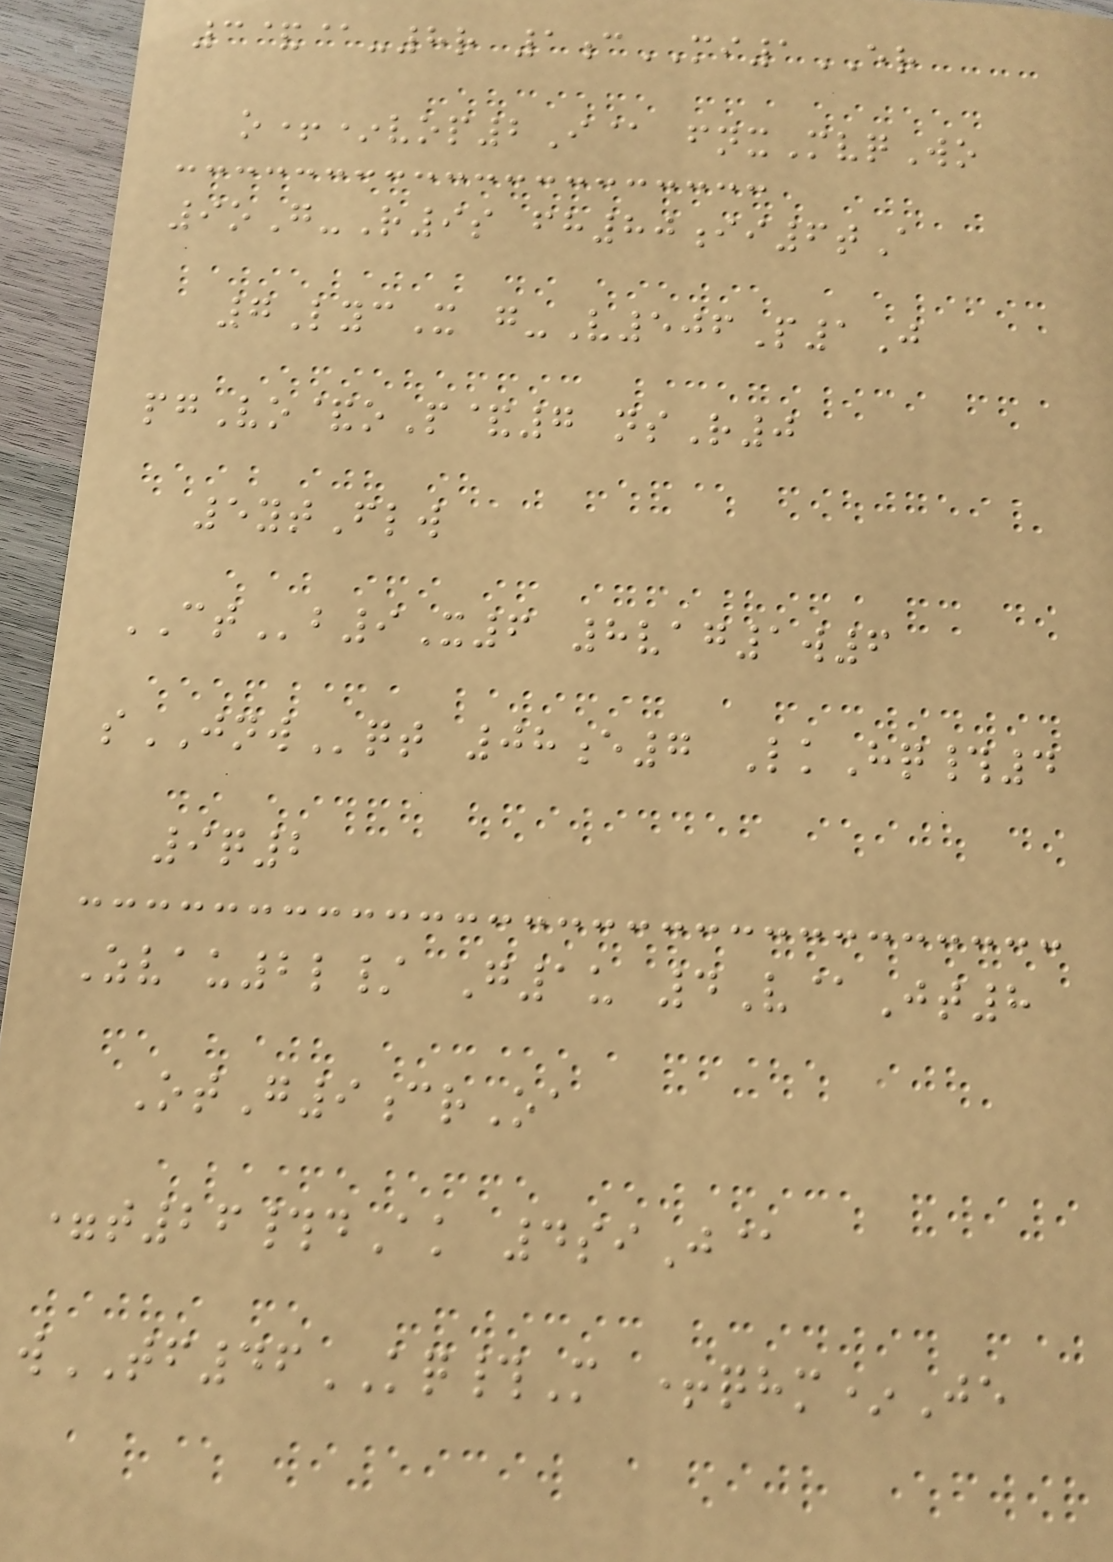3&@-8r 1cMI1ER
o+*vop2I@ fnxMvqWo
9oG-R9s fh80ii6tA
7LycX g-V506P1J
pgVo&oP&7 nsR0
5ytFlw
CTb9X6 8vag1w6
sJNWqt 08e7 LkHq#4
9q2
Zvau2l/ G1u 4V@Jt8
OtG9crOa
=t26#dAk 4siJ@
wTF46KQ#M +qhm*Je
